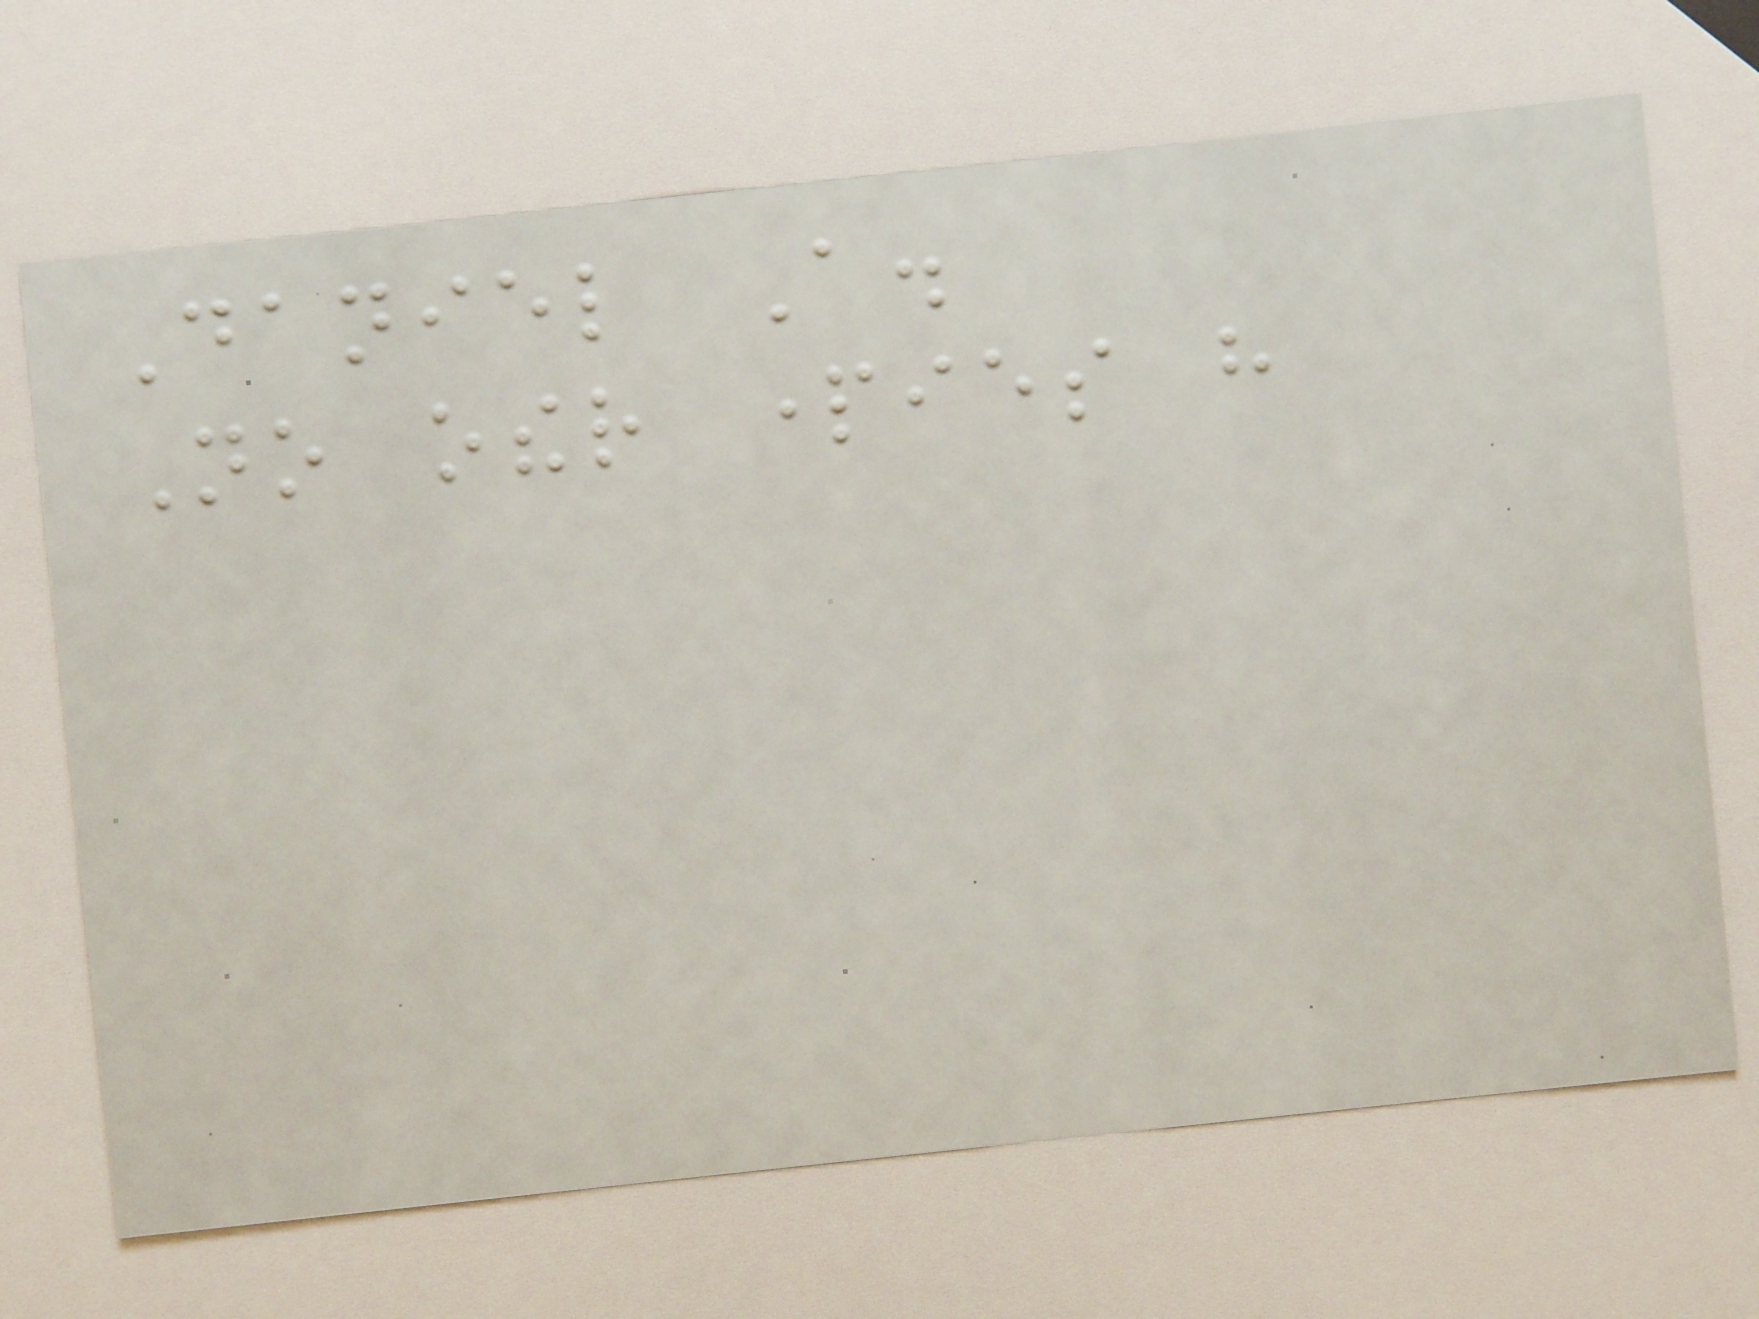Daniel A.
No other parties have
